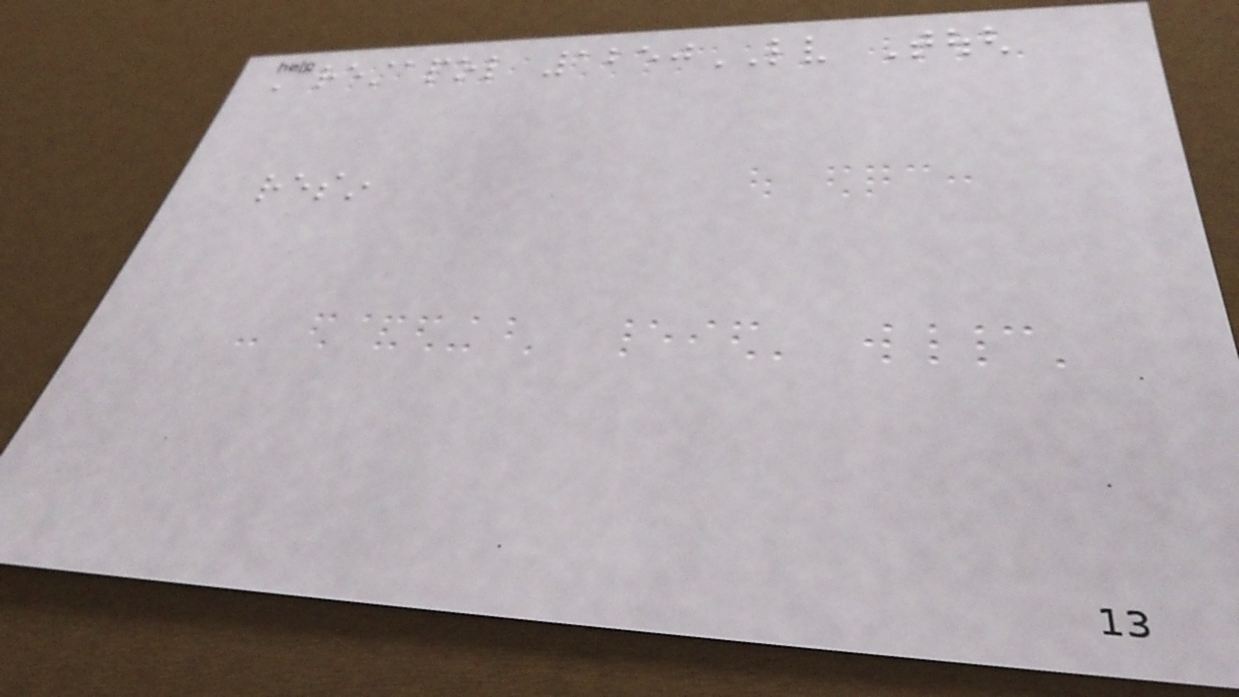Crestapol 1250LV Tough
resin
